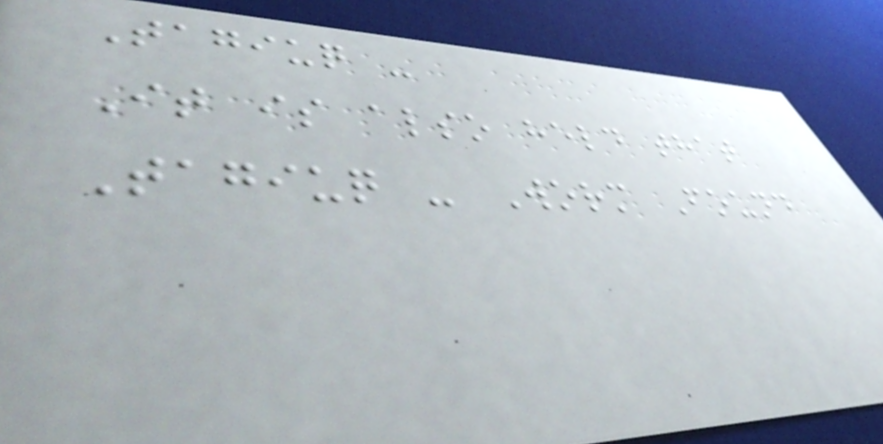Tagiuq -
It is also held that
Tagiuq - Worm Found
